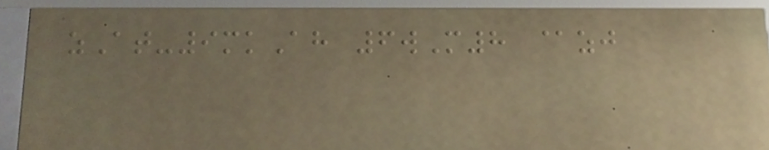zAt-9mkAh 6wM8 @zj
